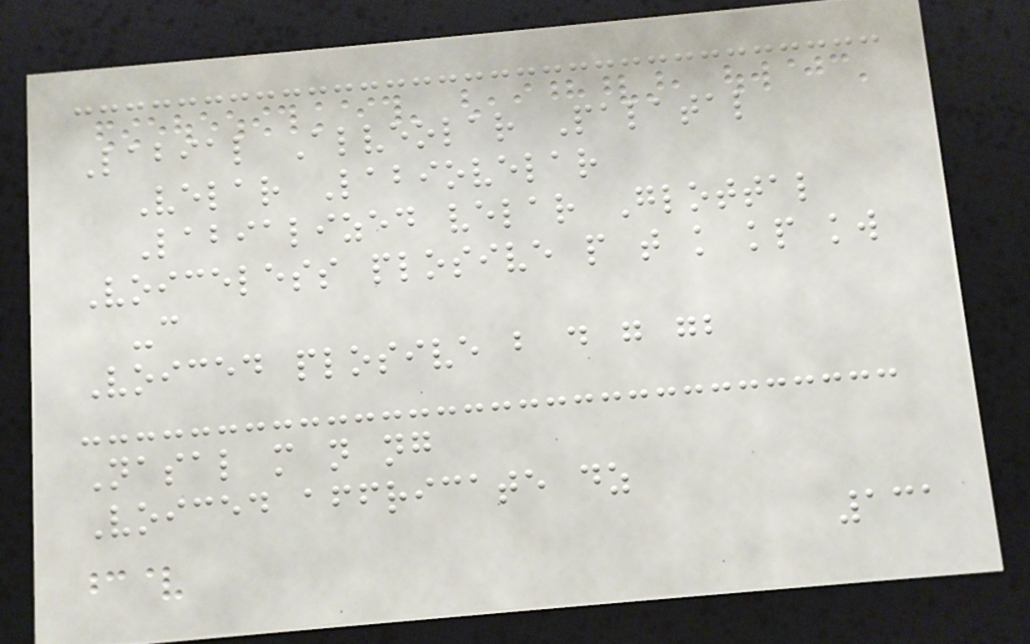Labial Alveolar Palatal
Velar Labiovelar
Labialized velar Glottal
Voiceless plosive p t k kp kw
-c
Voiced plosive b d g gb
Nasal m n ng
Voiced affricate dz
131
